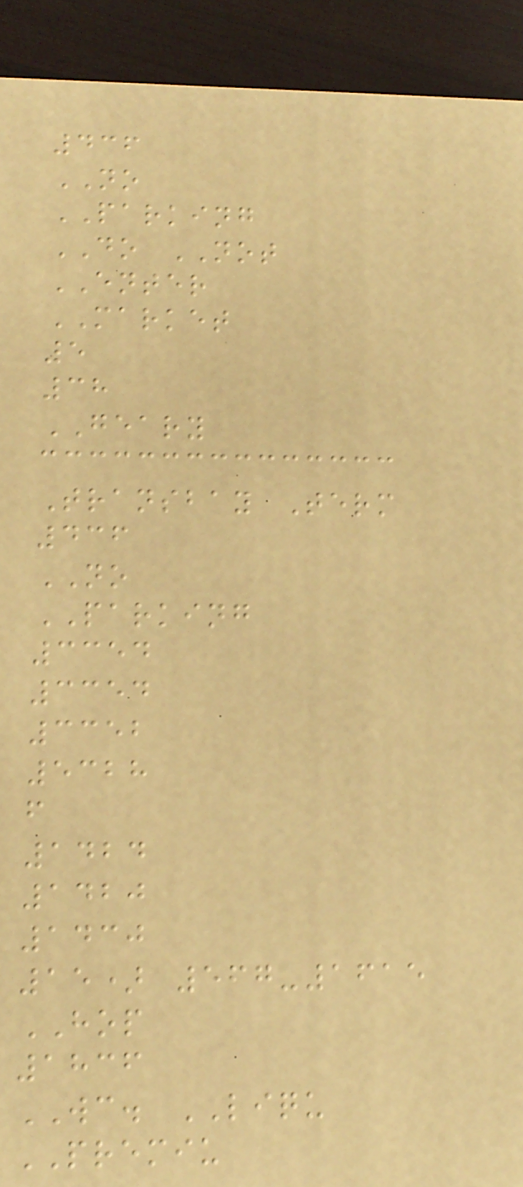436
NO
PARKING
DO NOT
ENTER
MARKET
5
38
GEARY
Transbay Term
436
NO
PARKING
3354
3354
3352
5328
f
1424
1420
1430
15) 567-1615
HOP
1836
WC. LIQU
PREMIU
